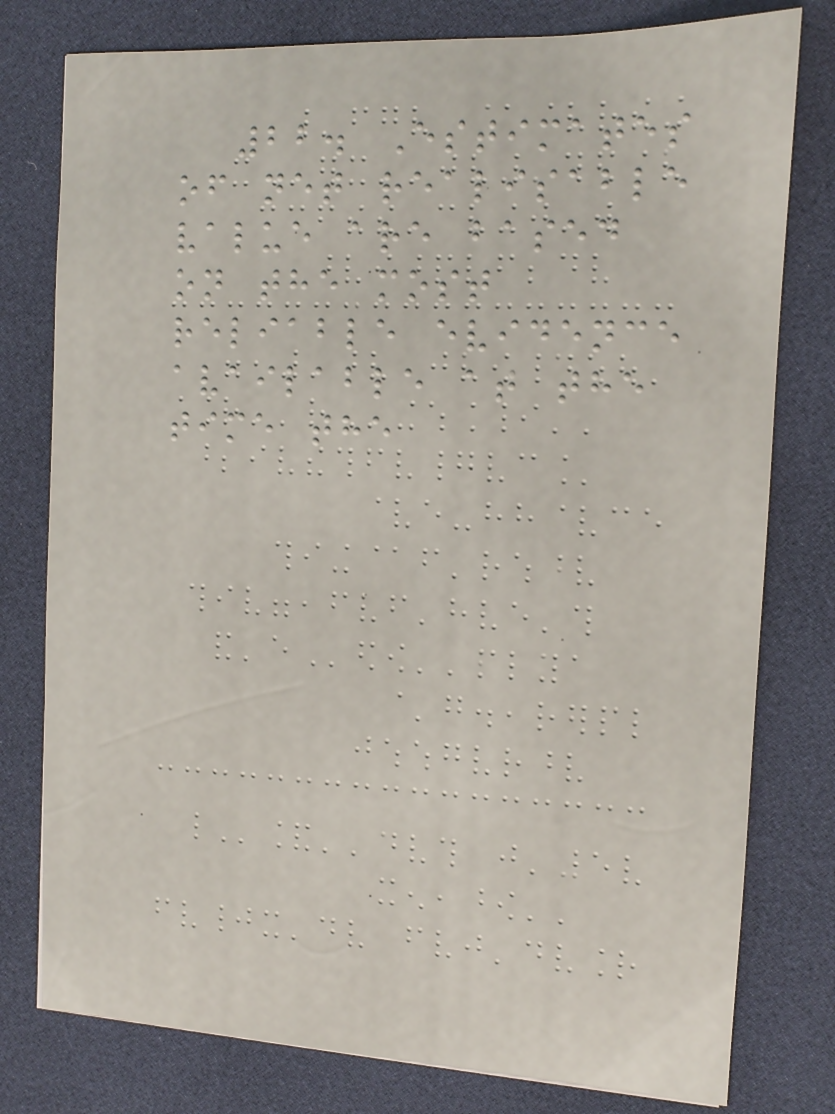22. Estimates
of net realisable
value are based
on the most
reliable evidence
available at the
time the
